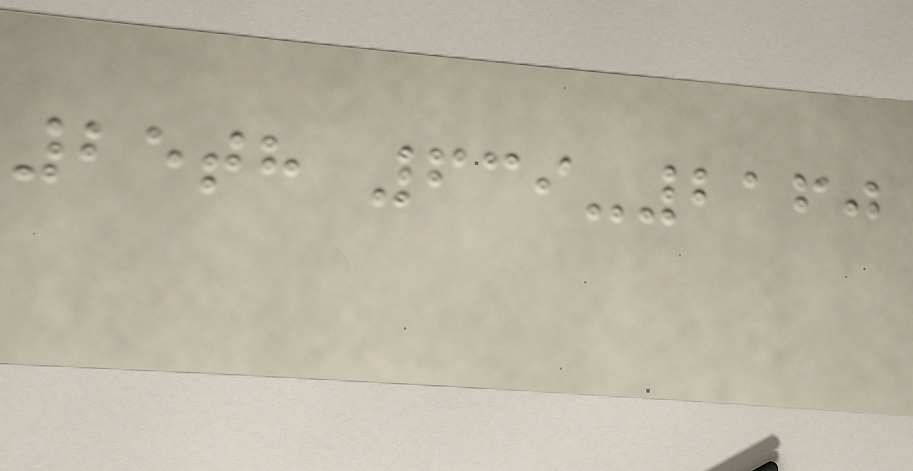25th 639-2160
